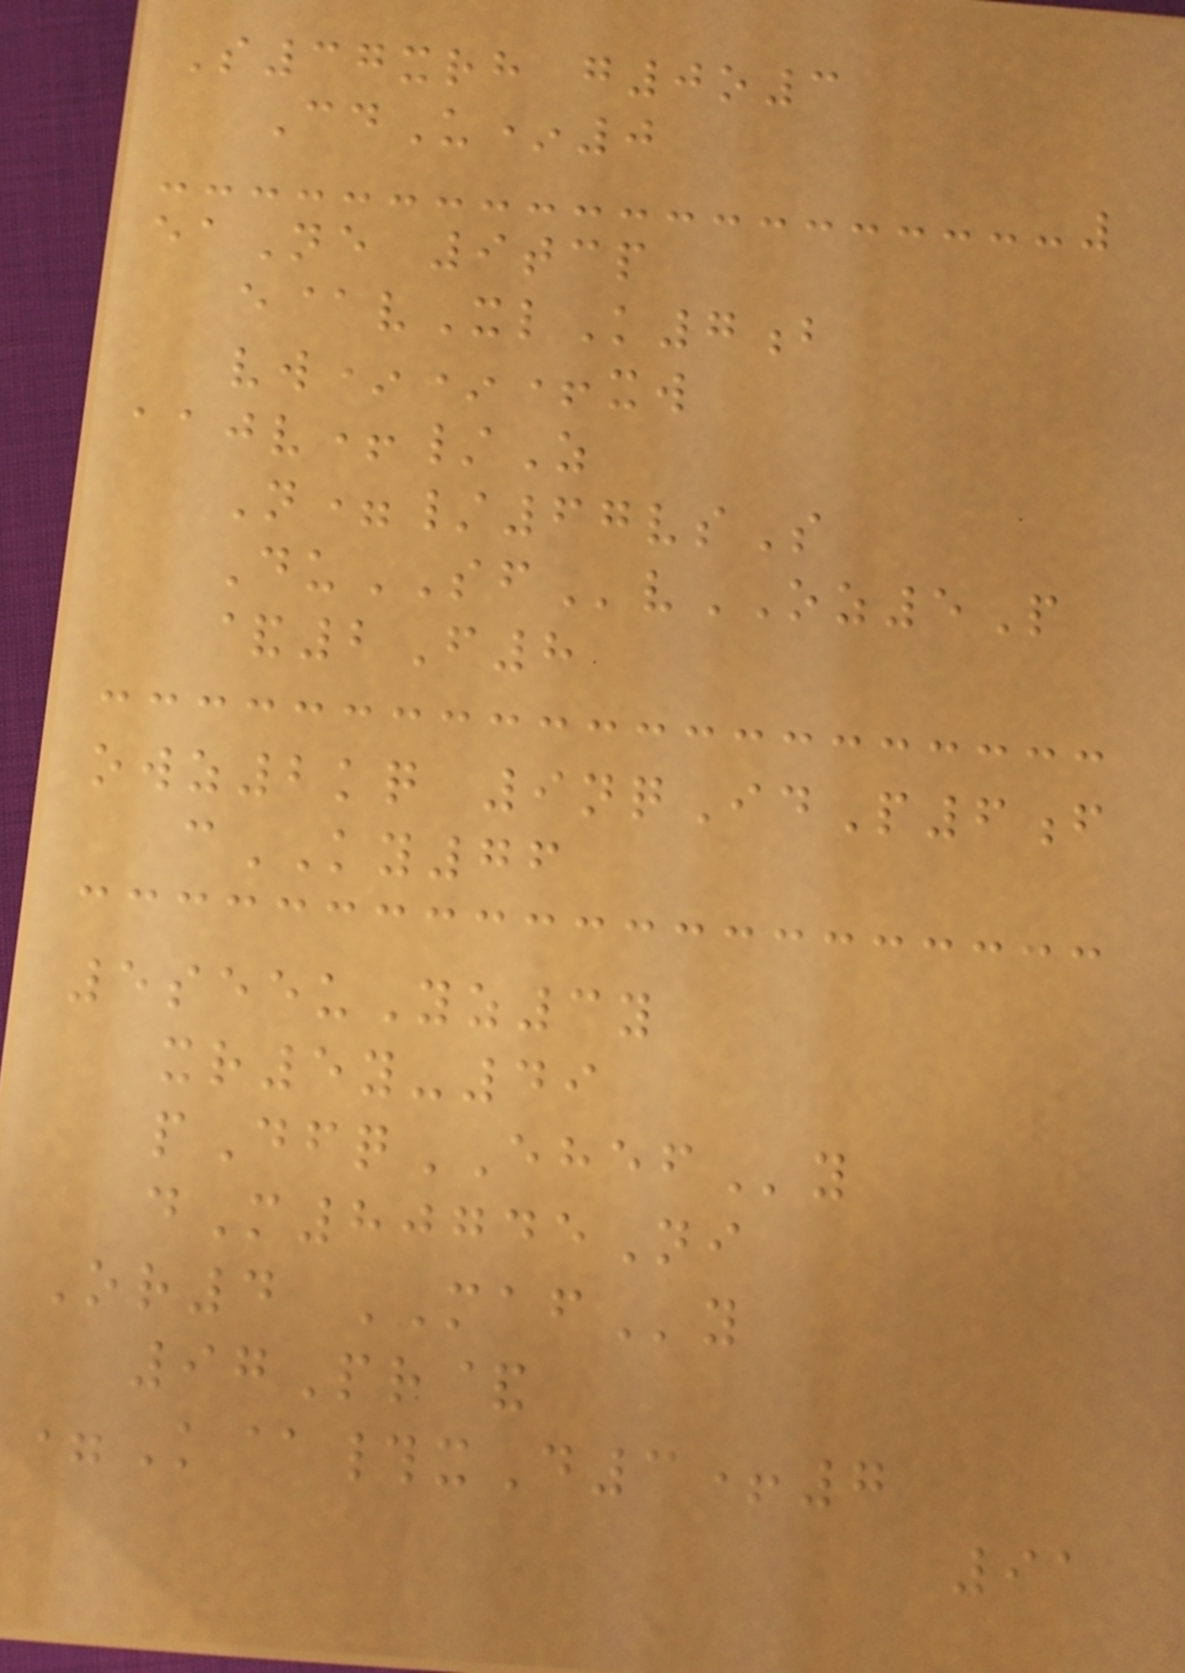S37xrh g0o3
CdU*0
eaNe 9tcp
e@vXlK7b
vw**+xw
aajv+/Z
N=/67vsS
DuSFvOZ5P
&2F8
owz2kq 9nqIdP6f
cKY76
5seeuYz3y
xr5y-49
pDfqEHEFy
dM80745Ni
Or4 MAFy
97Pr&
=K@#xD3+7
91
